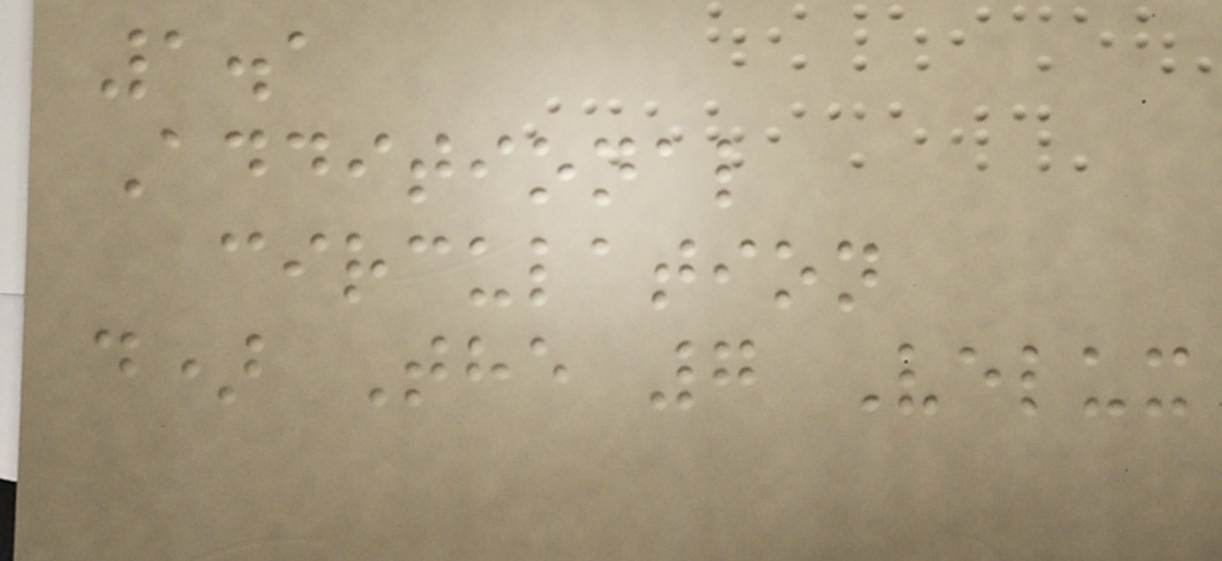1.1
Additional
circulation
d) The 7 Velux
